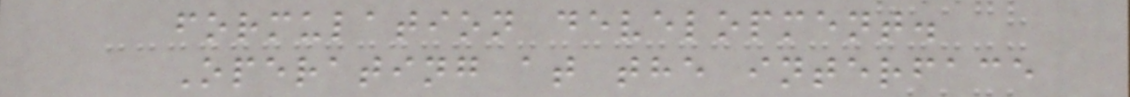formulation development.
Operating at the interface
